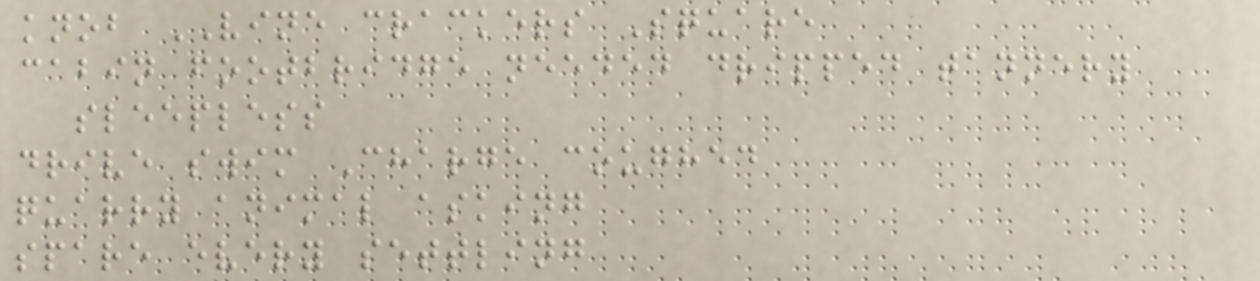knob VINE crackers Square
cabin footbridge needed dripped tannery
sleepless
drive swim Charge coughed
quarry animal asking
spare every settling
